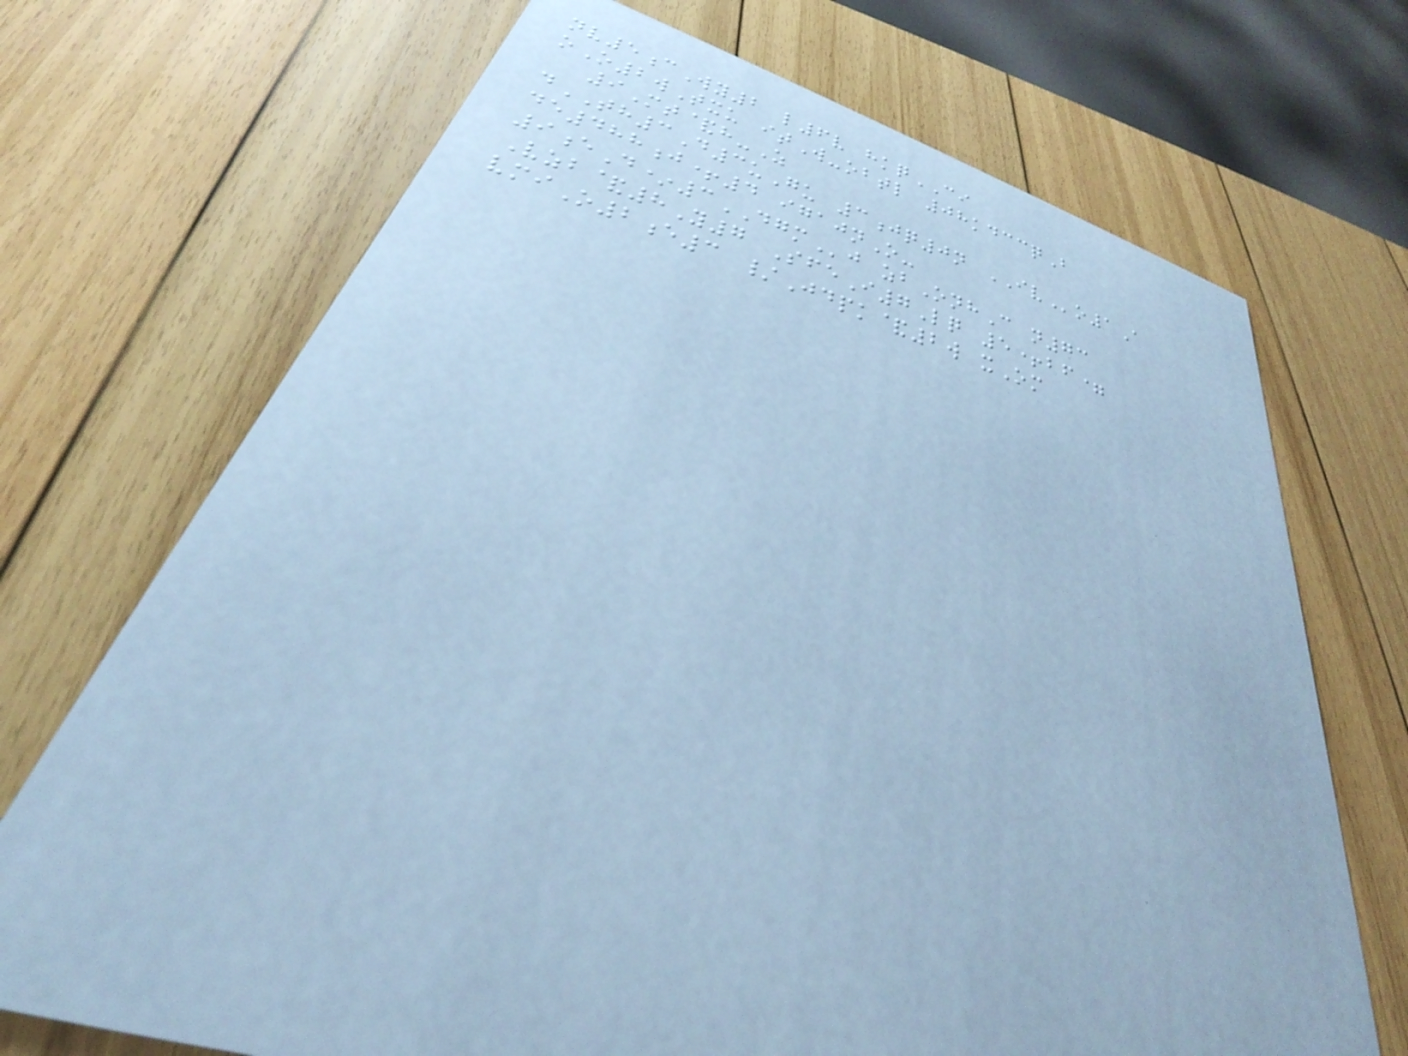nv5cWy2 l6v hkqCI
oO2wTxu itW-obtl 08kdccqB
9Mt&h-Z
dTH3D3uGu 3jq0n IVo1A
de488j+4 igajnO-
9eD*3DGMj zbOnhC n73
Vzb&8Y7 SfeI7Lq 5+bf=
vmiO2e3 /Jdpk&2w xOm
